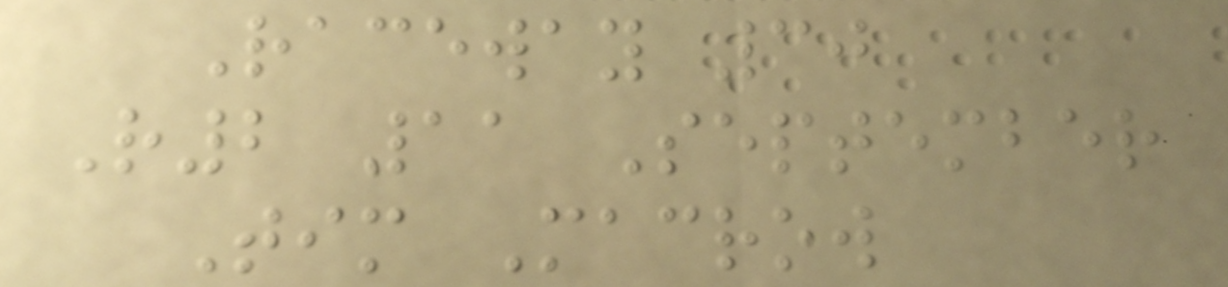Raceway 30
R2 11 September
Tim Macrow
